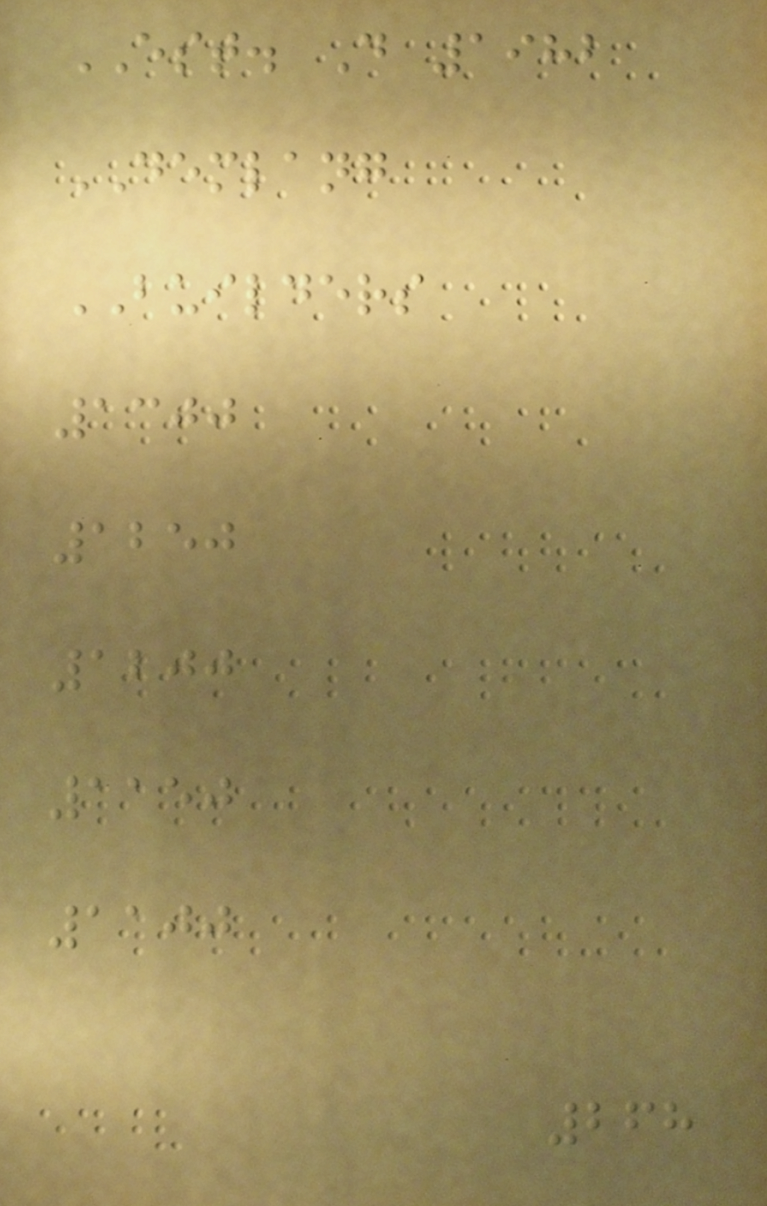EST. D 1982
DEMLANG
BUILDERS
1300
1250
1200
1150
1100
268
